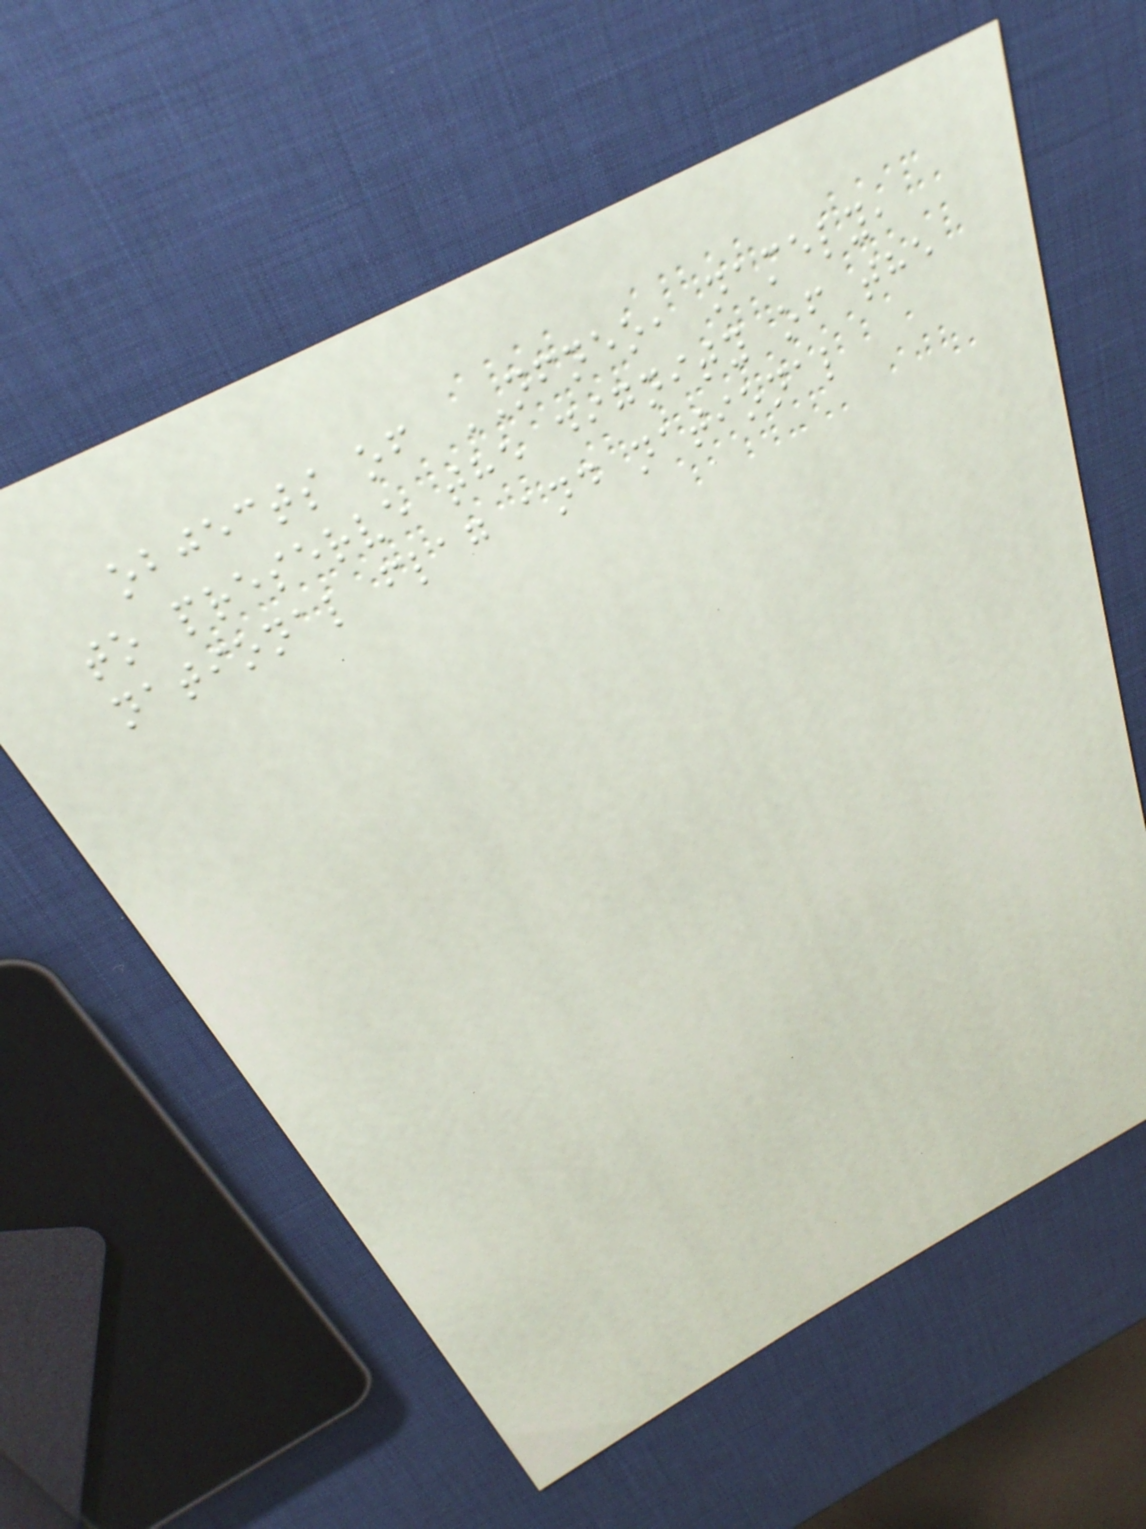objects of NFNEO, namely,
to preserve the dignity of the
national flag and national
